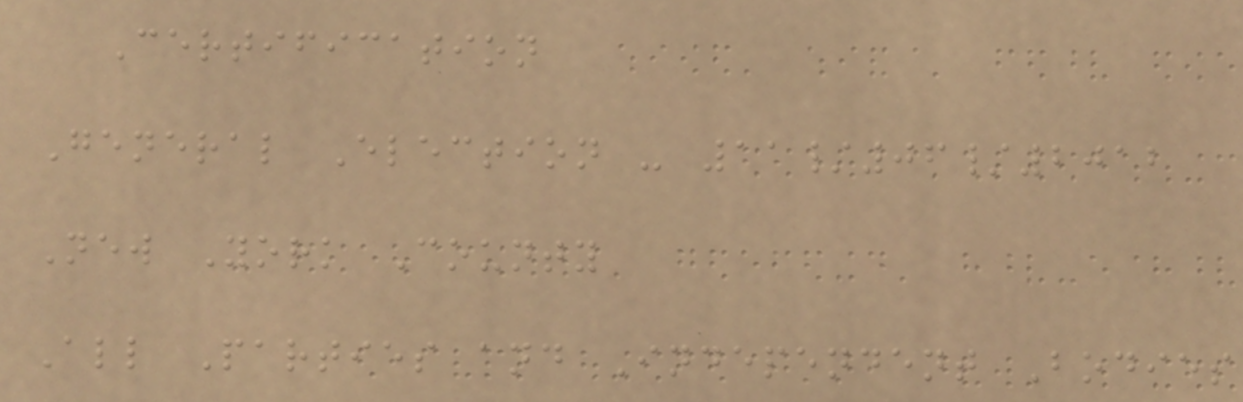Certification
General Election - 11/06/2012
New York County
All Parties and Independent Bodies
